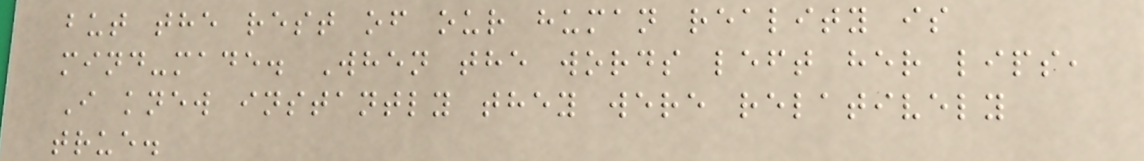but the rest of our human reality is
mind-made. When the words left her lips,
I knew instantly they were relatively
true.
